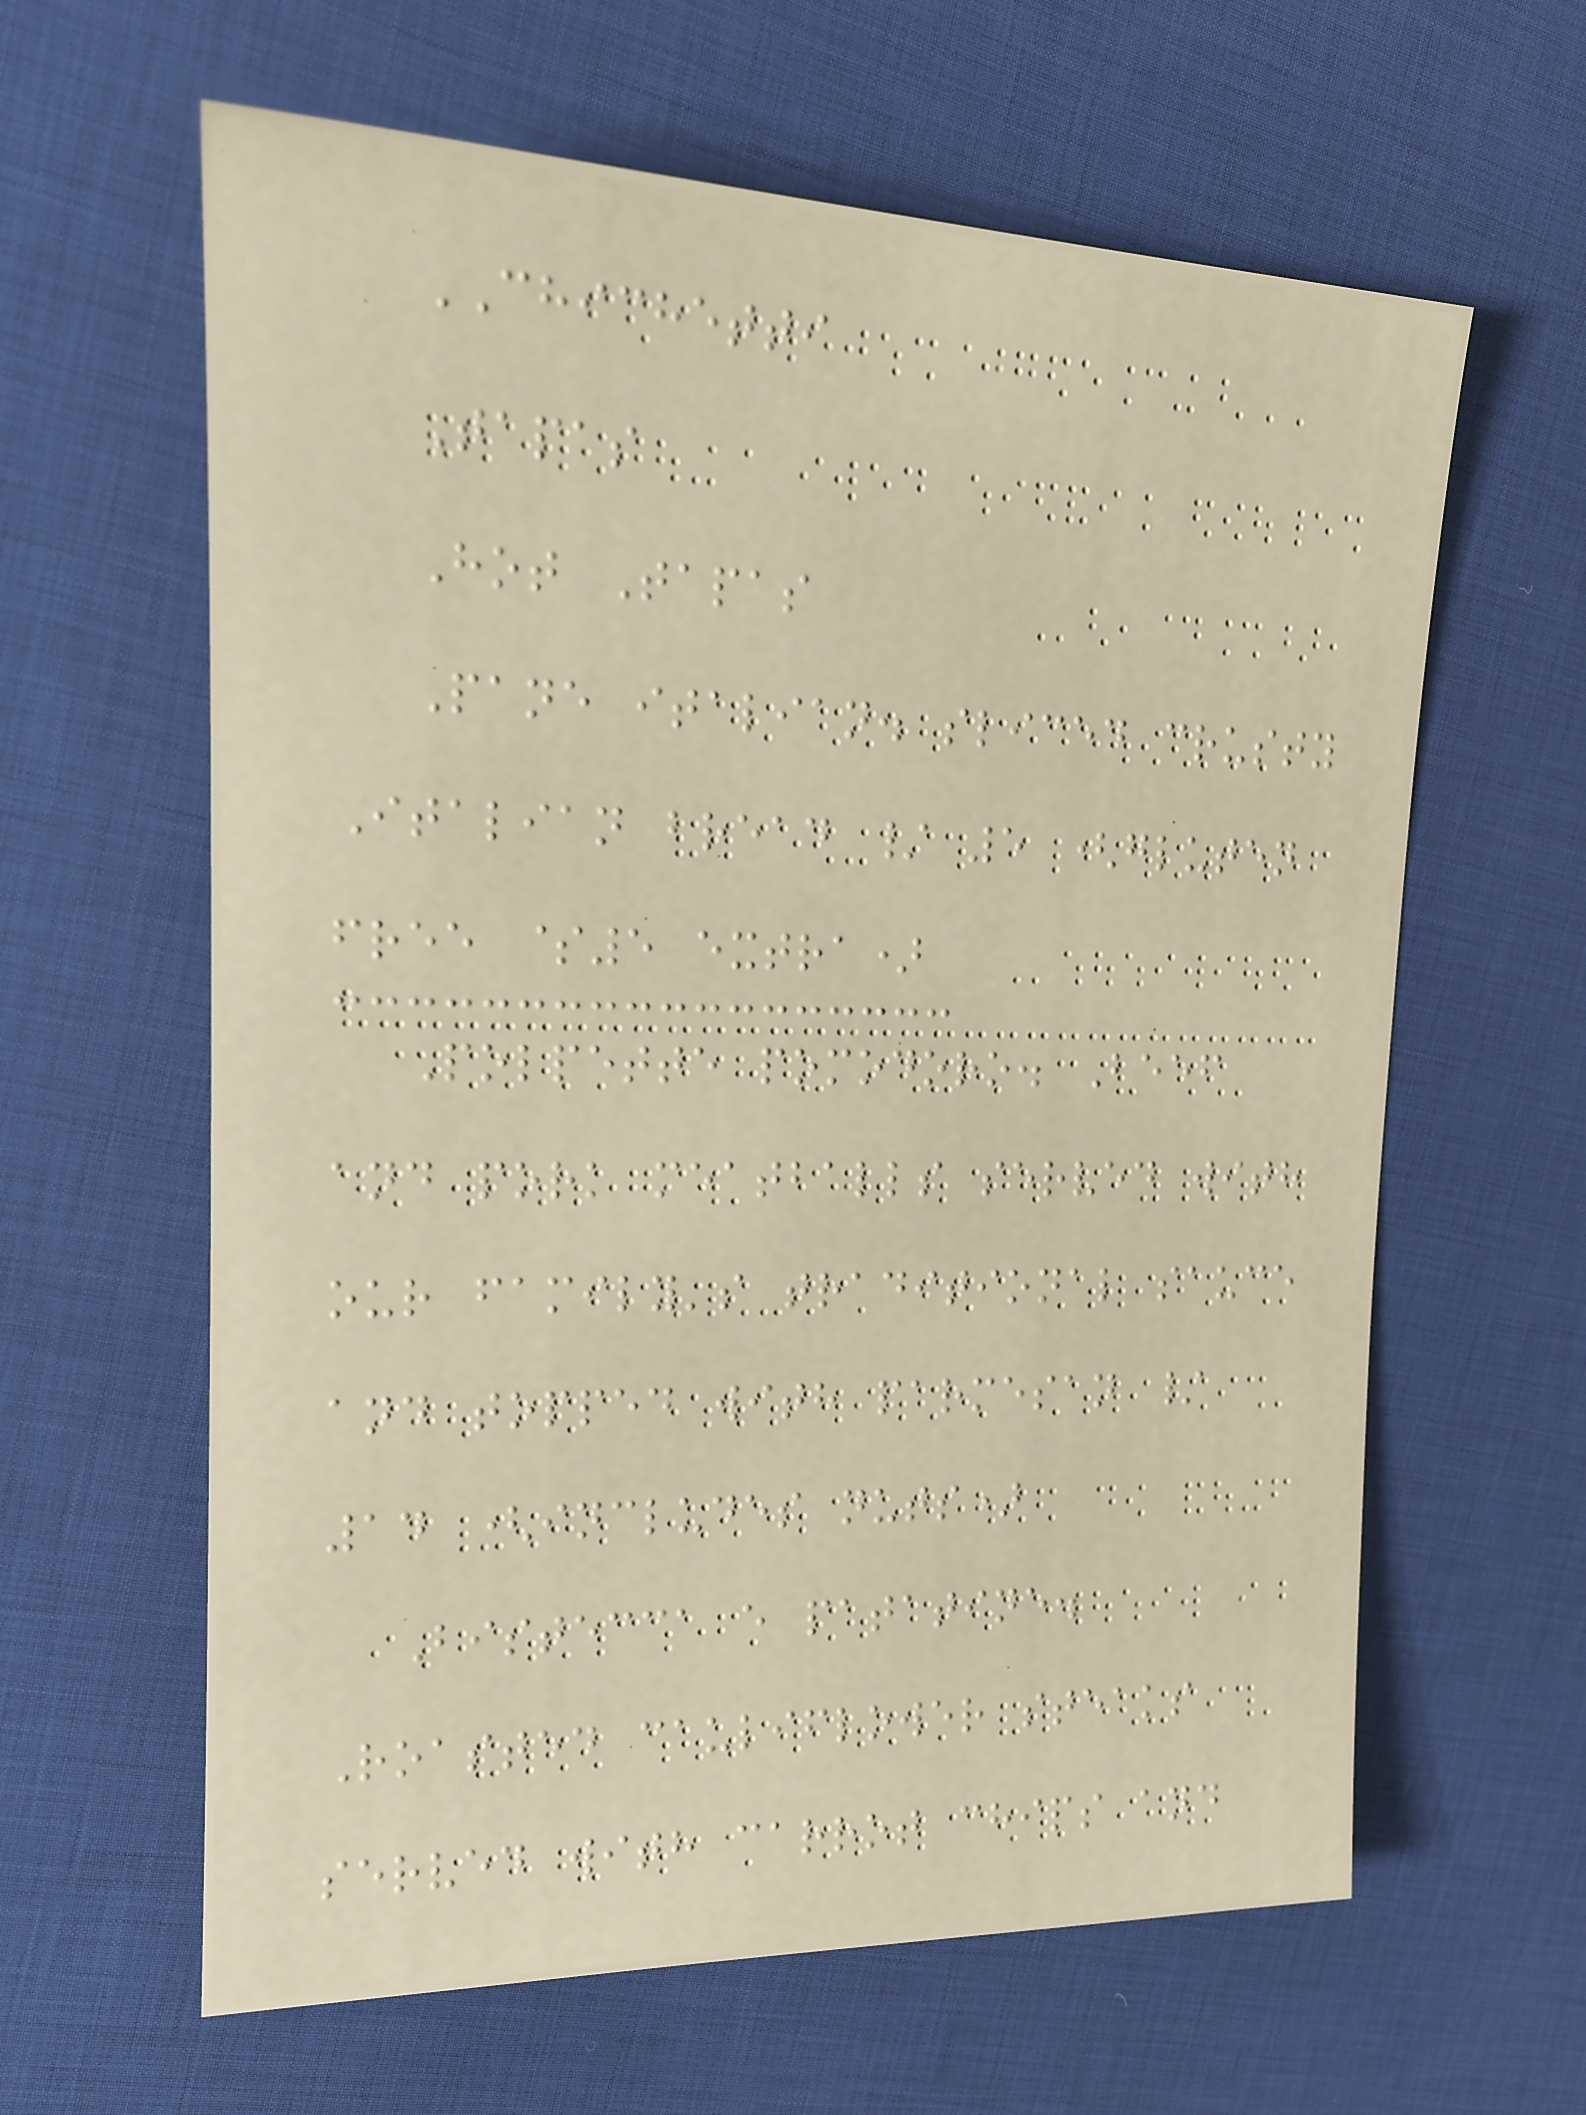CHICHETTI
Tapas
Hot Tapas
Pane italian. sliced crusty
Italian bread / 5 (gluten
free $5 extra)
Polpette pomodoro. Beef
and pork meatballs served with
our family's traditional sauce
and topped with parmesan /
14 (includes nuts)
Bistecca e patatine.
Roasted cauliflower steaks
served with carrot chips and
